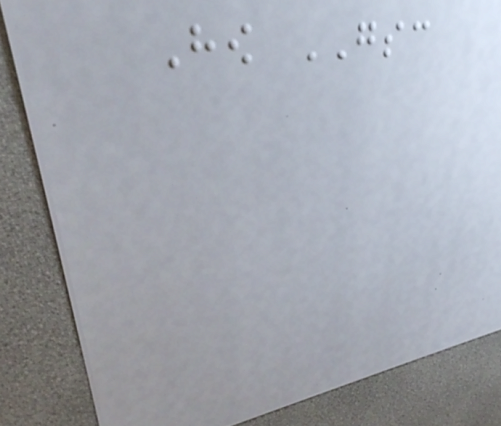How GSC
